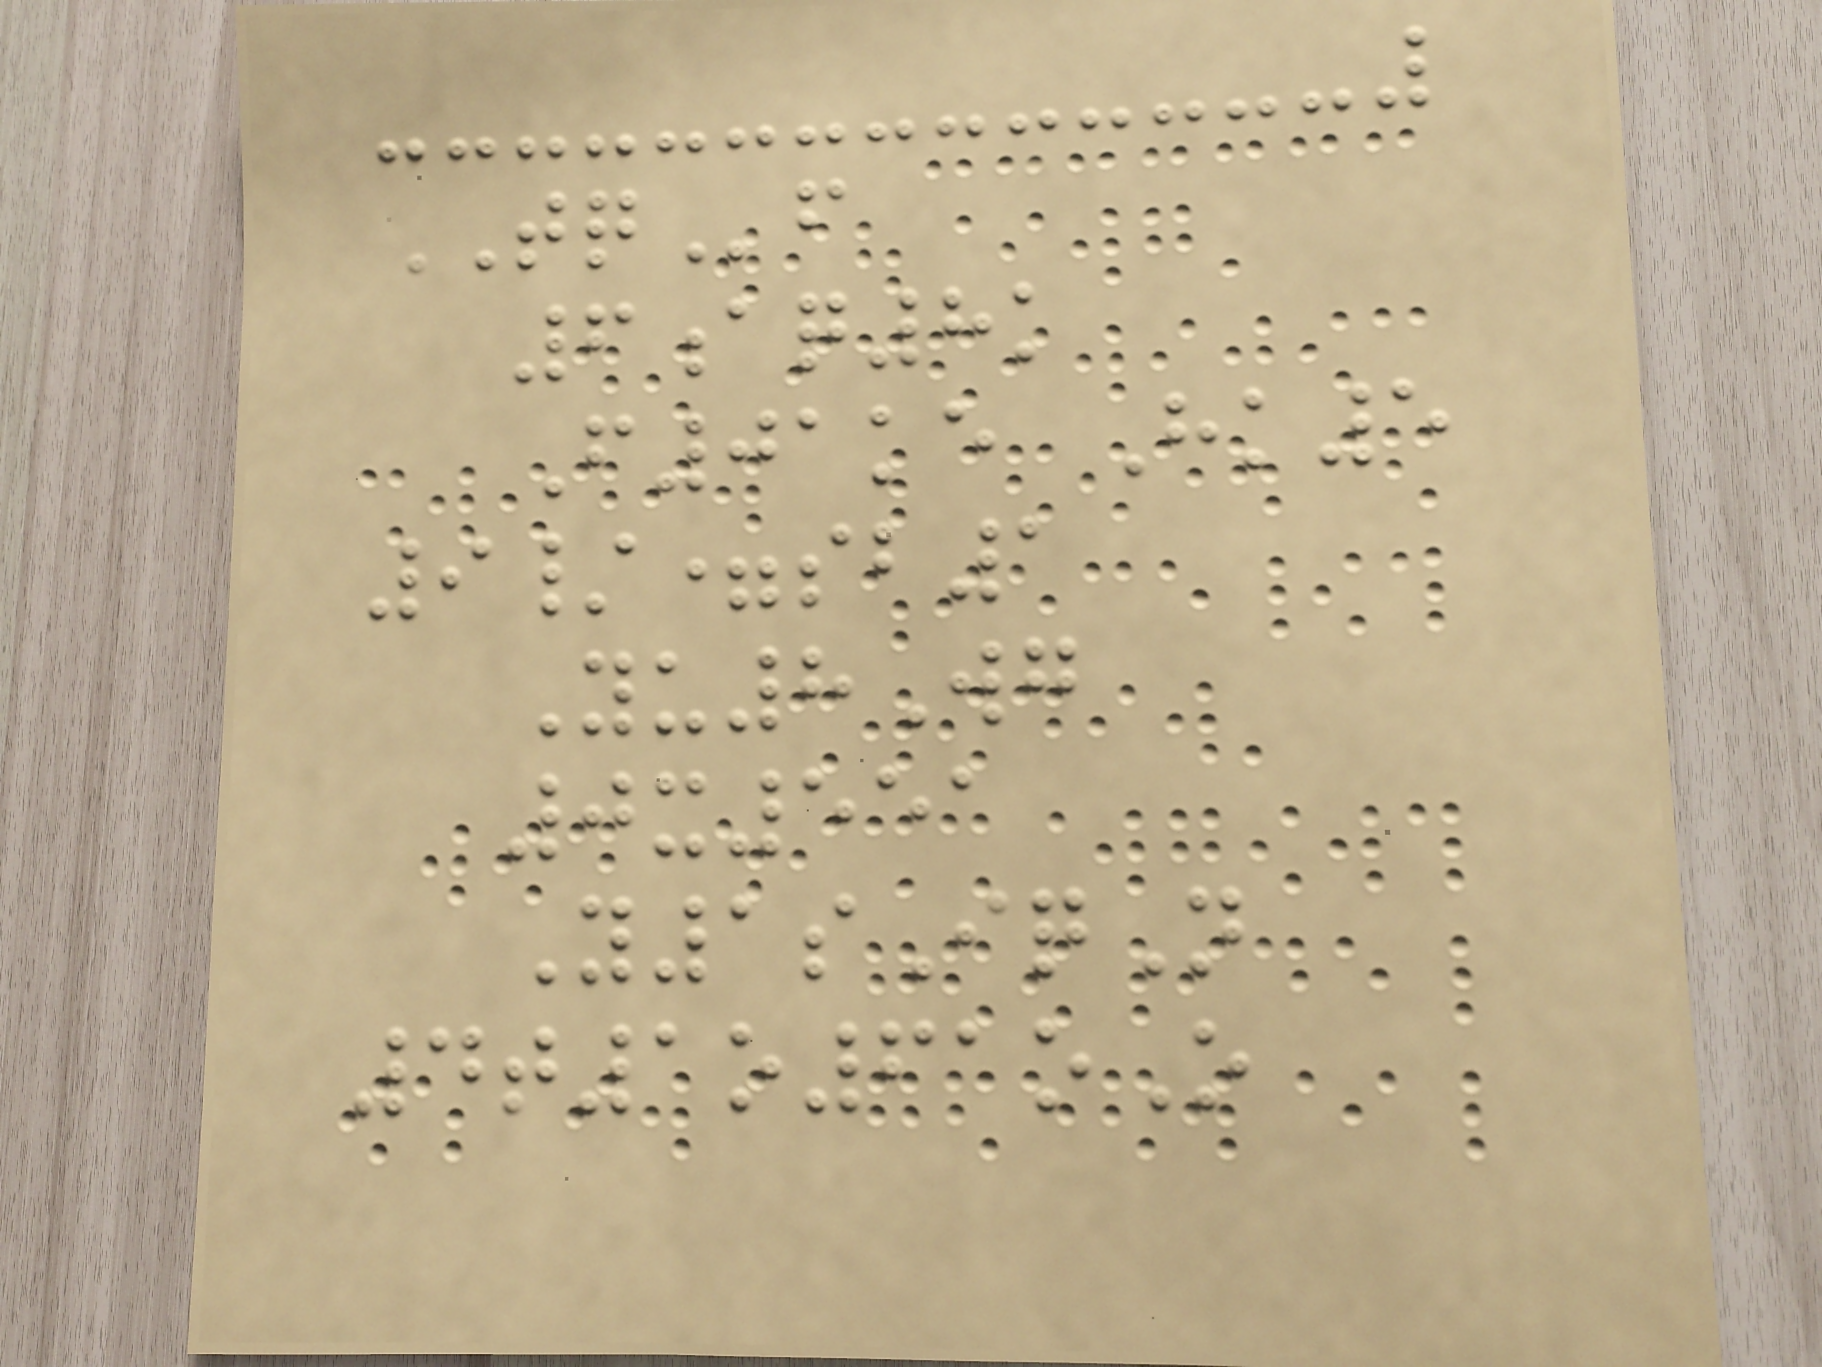TQf
6aq8k
F01ke Hk5
9/=sb1
Yu8Wg
0x551
Y1sIqN
4t1o61oO
